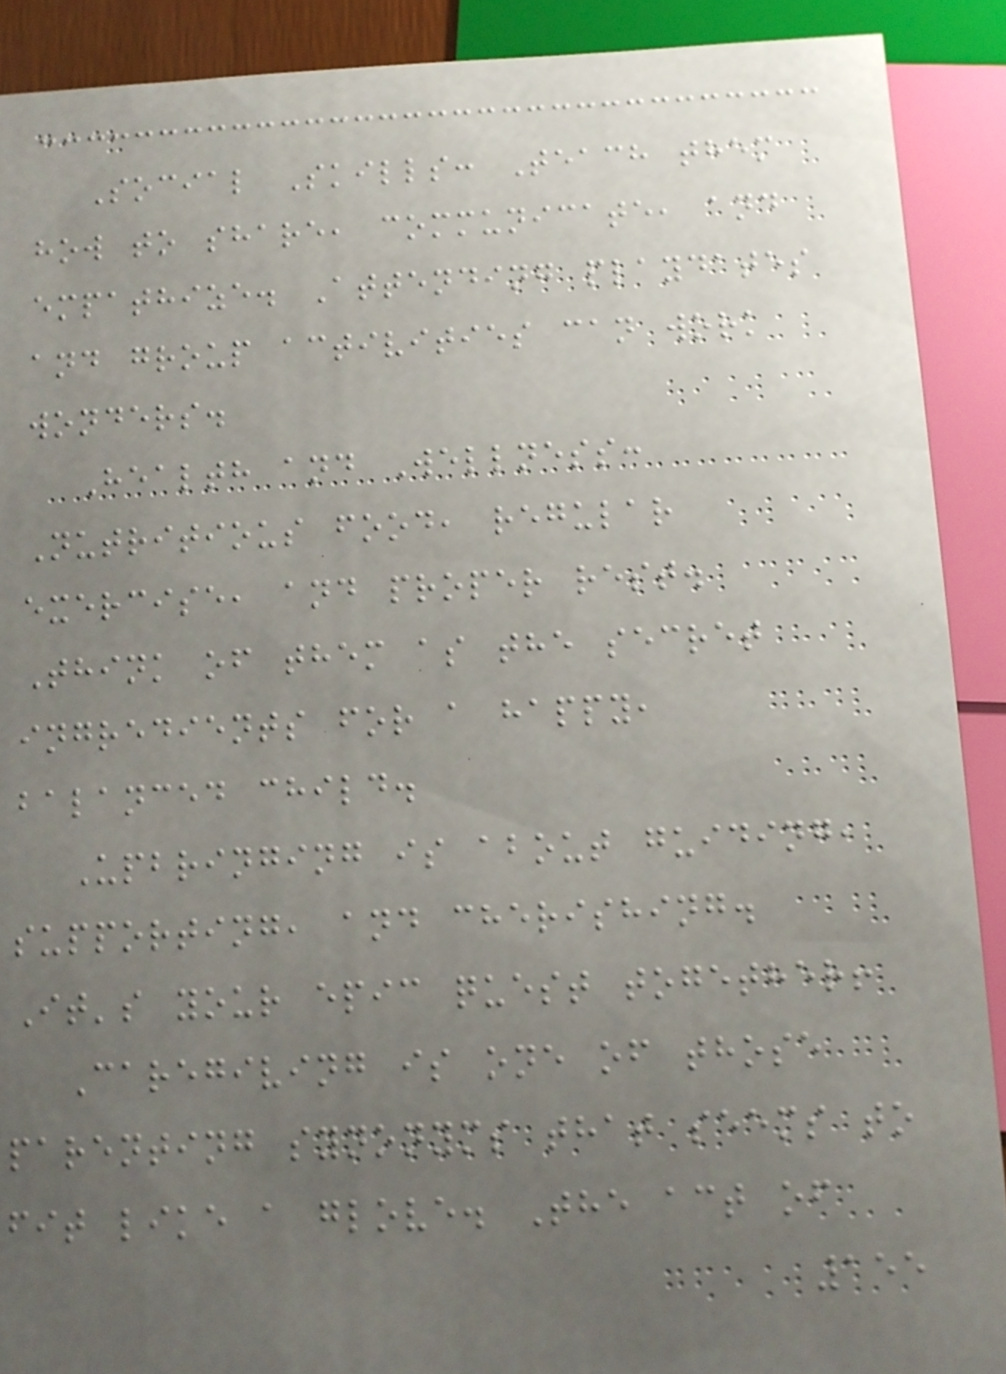Social Skills: Teach them
how to share, communicate, and
empathize. Attending playdates
and group activities can work
wonders.
Health and Wellness:
Nutritious food, regular
exercise, and proper rest.
Think of them as the secret
ingredients for a happy,
balanced child.
Upbringing is about guiding,
supporting, and cherishing.
It's your epic quest together!
Caregiving is one of those
parenting synonyms that seems to
fit like a glove. The act of
155
